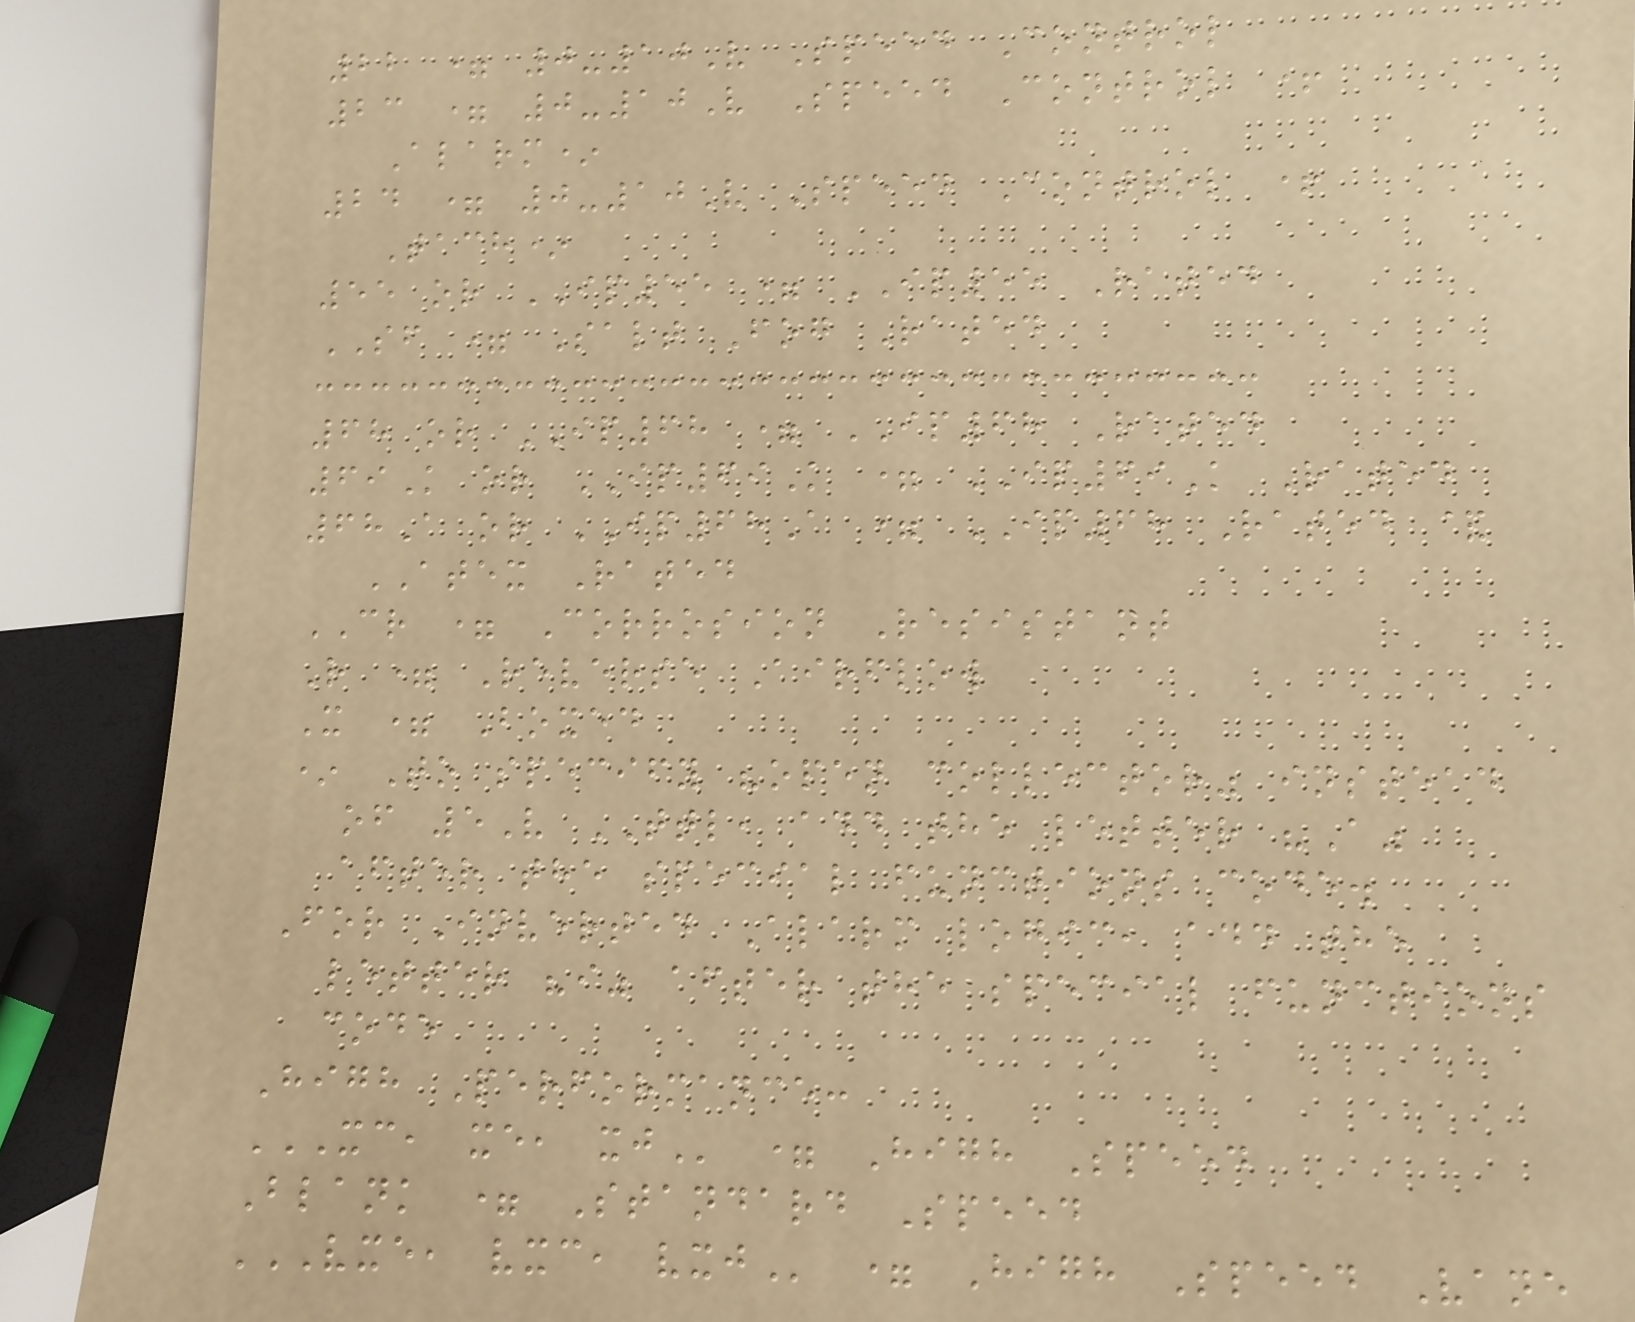22 = 0-10V Speed Control
23 = 0-10V Speed Control +
Alarm*
24 = 0-10V Speed Control +
Tach*
55 or IP55 = IP55 Rated
SF = Salt Fog Rated
68 or IP68 = IP68 Rated
69K or IP69K = IP69K Rated
68A or IP68A = IP68 Rated &
ATEX Rated
CR = Corrosion Resistant
R = Reverse Airflow
X = Boxed
* To specify "open collector" instead
of 5V TTL, add the letter "A"
after the special functions code.
For Inverted Alarm logic, add the
letter "i" after the special functions
code
High Performance:
XC, XE, XJ = High Speed
Blank = Standard Speed
VXE, VXC, VXJ = High Speed Vane
